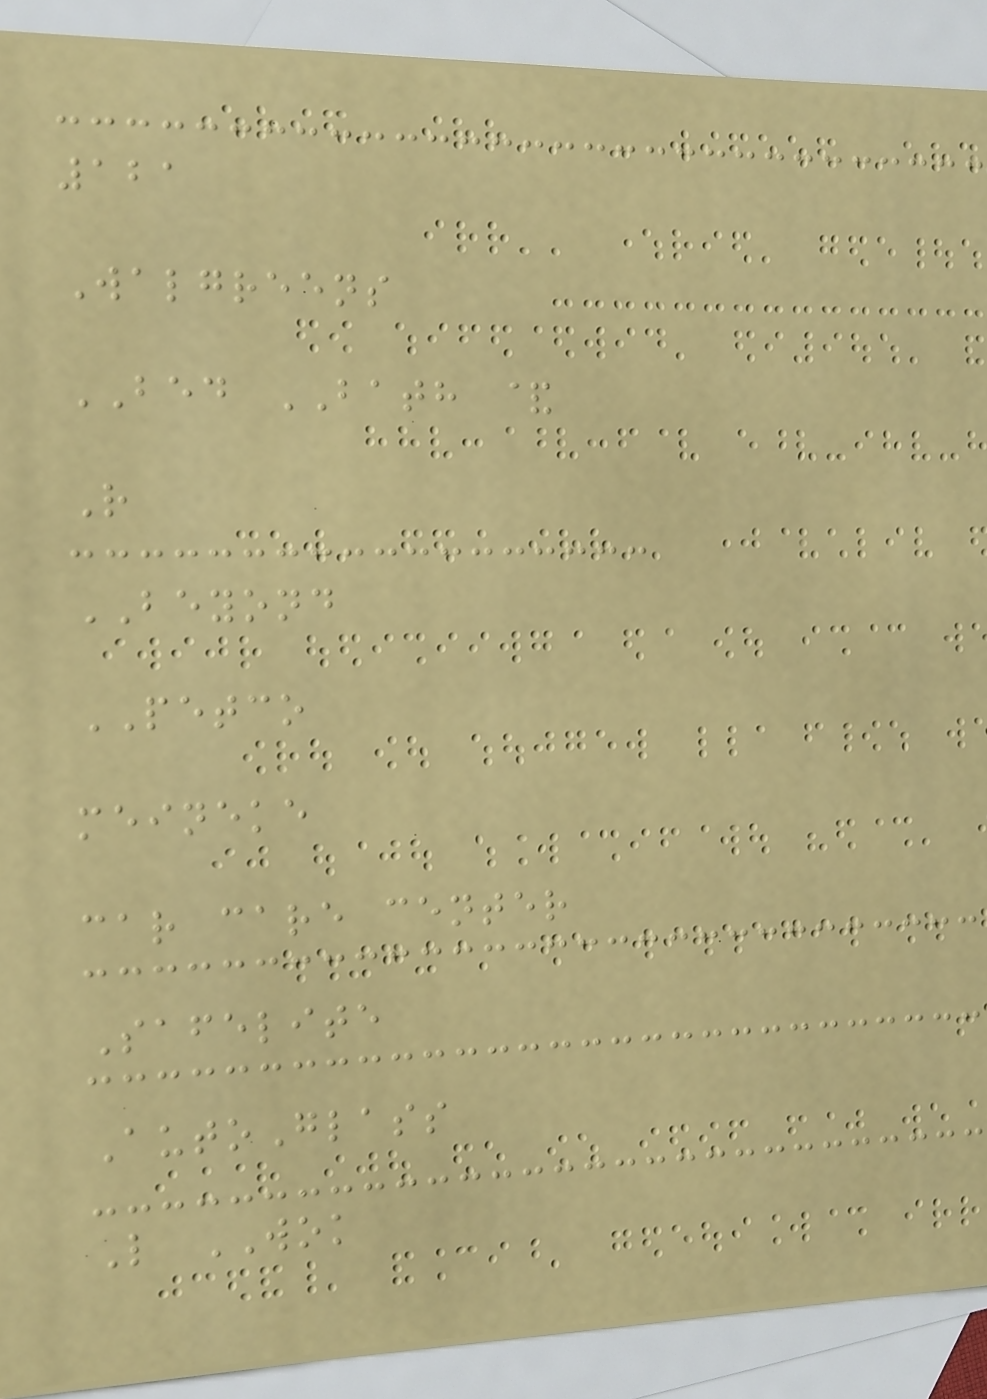121
Walgreens
BED BATH &
R
BEYOND
PETCO
meineke
car care center
Safelite
AutoGlass
L WOK
